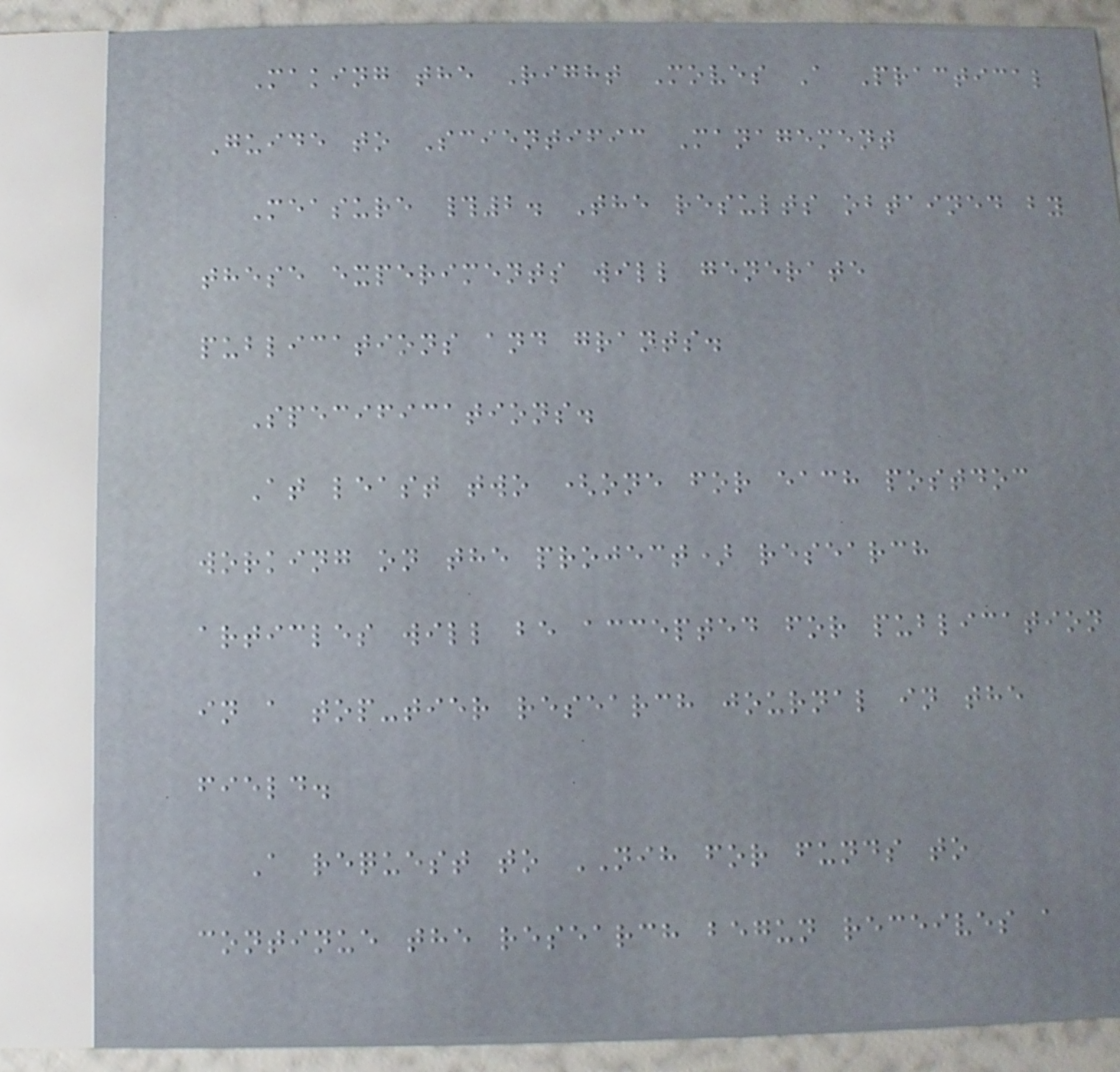Making the Right Moves A Practical
Guide to Scientific Management
Measure #2. The results obtained by
these experiments will generate
publications and grants.
Specifications.
At least two (one for each postdoc
working on the project) research
articles will be accepted for publication
in a top-tier research journal in the
field.
A request to NIH for funds to
continue the research begun receives a
